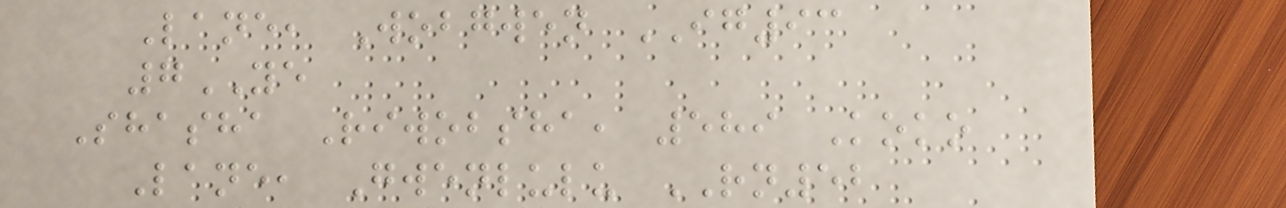Lane, Wobgwen IG93
7YE
Shasha Riwobsha, 589 Koko
Lane, Gwenlulu RN52
